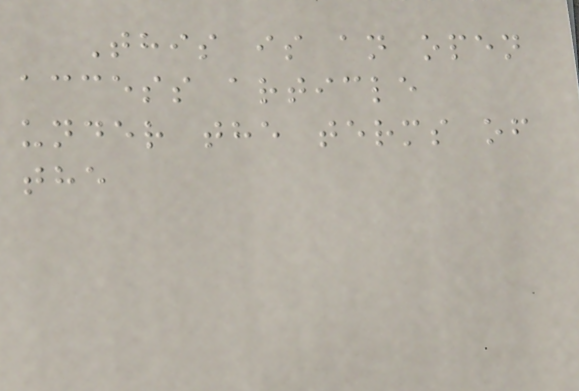This is an open
access article
under the terms of
the
